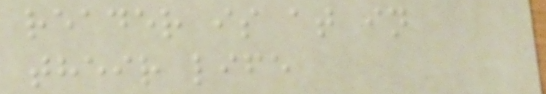reader is at in
their life
